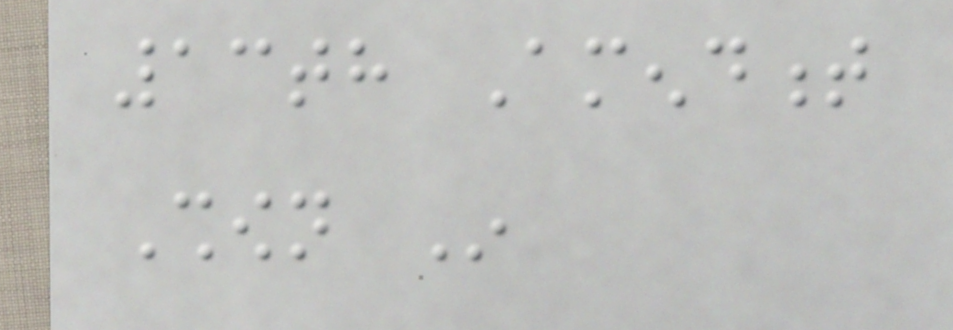13th Amendment
Shown In
